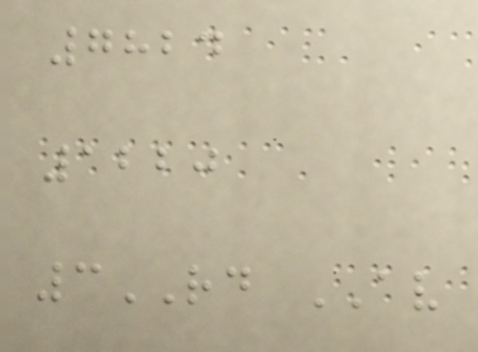7824
1220
3RD AV
